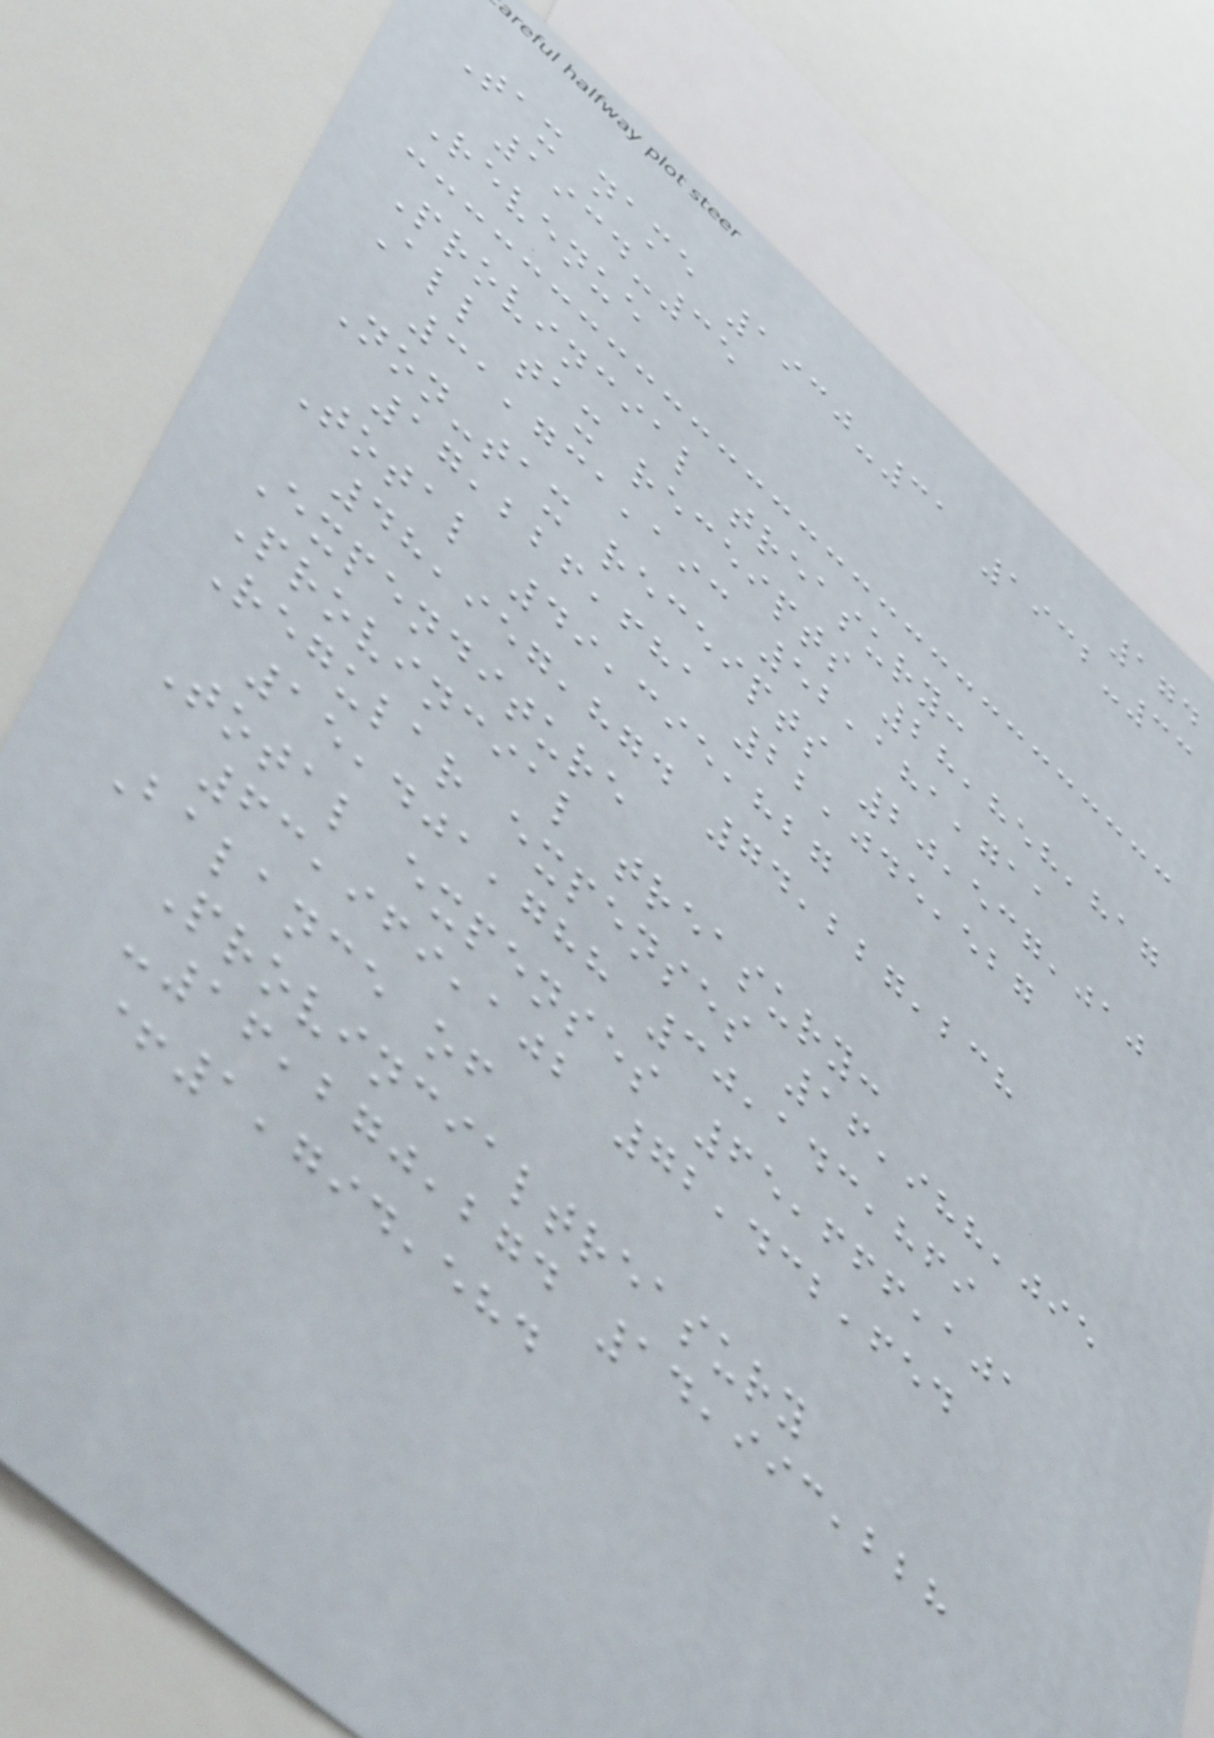174
Tax name 1930-31 1932-33
1934-35
Revenue
Provincial treasury:
All tax receipts 28,858,817
31,731,193 52,181,711
Non-tax receipts 20,537,010
17,226,681 22,045,527
Total 49,395,827
48,957,874 74,227,238
Expenditure
Provincial treasury:
Regular expenses 16,988,095
15,401,788 30,143,869
Total expenses 65,666,101
63,969,102 72,432,654
Balance of
Provincialtreasury
-16,270,274 14,993,228
+1,794,584
